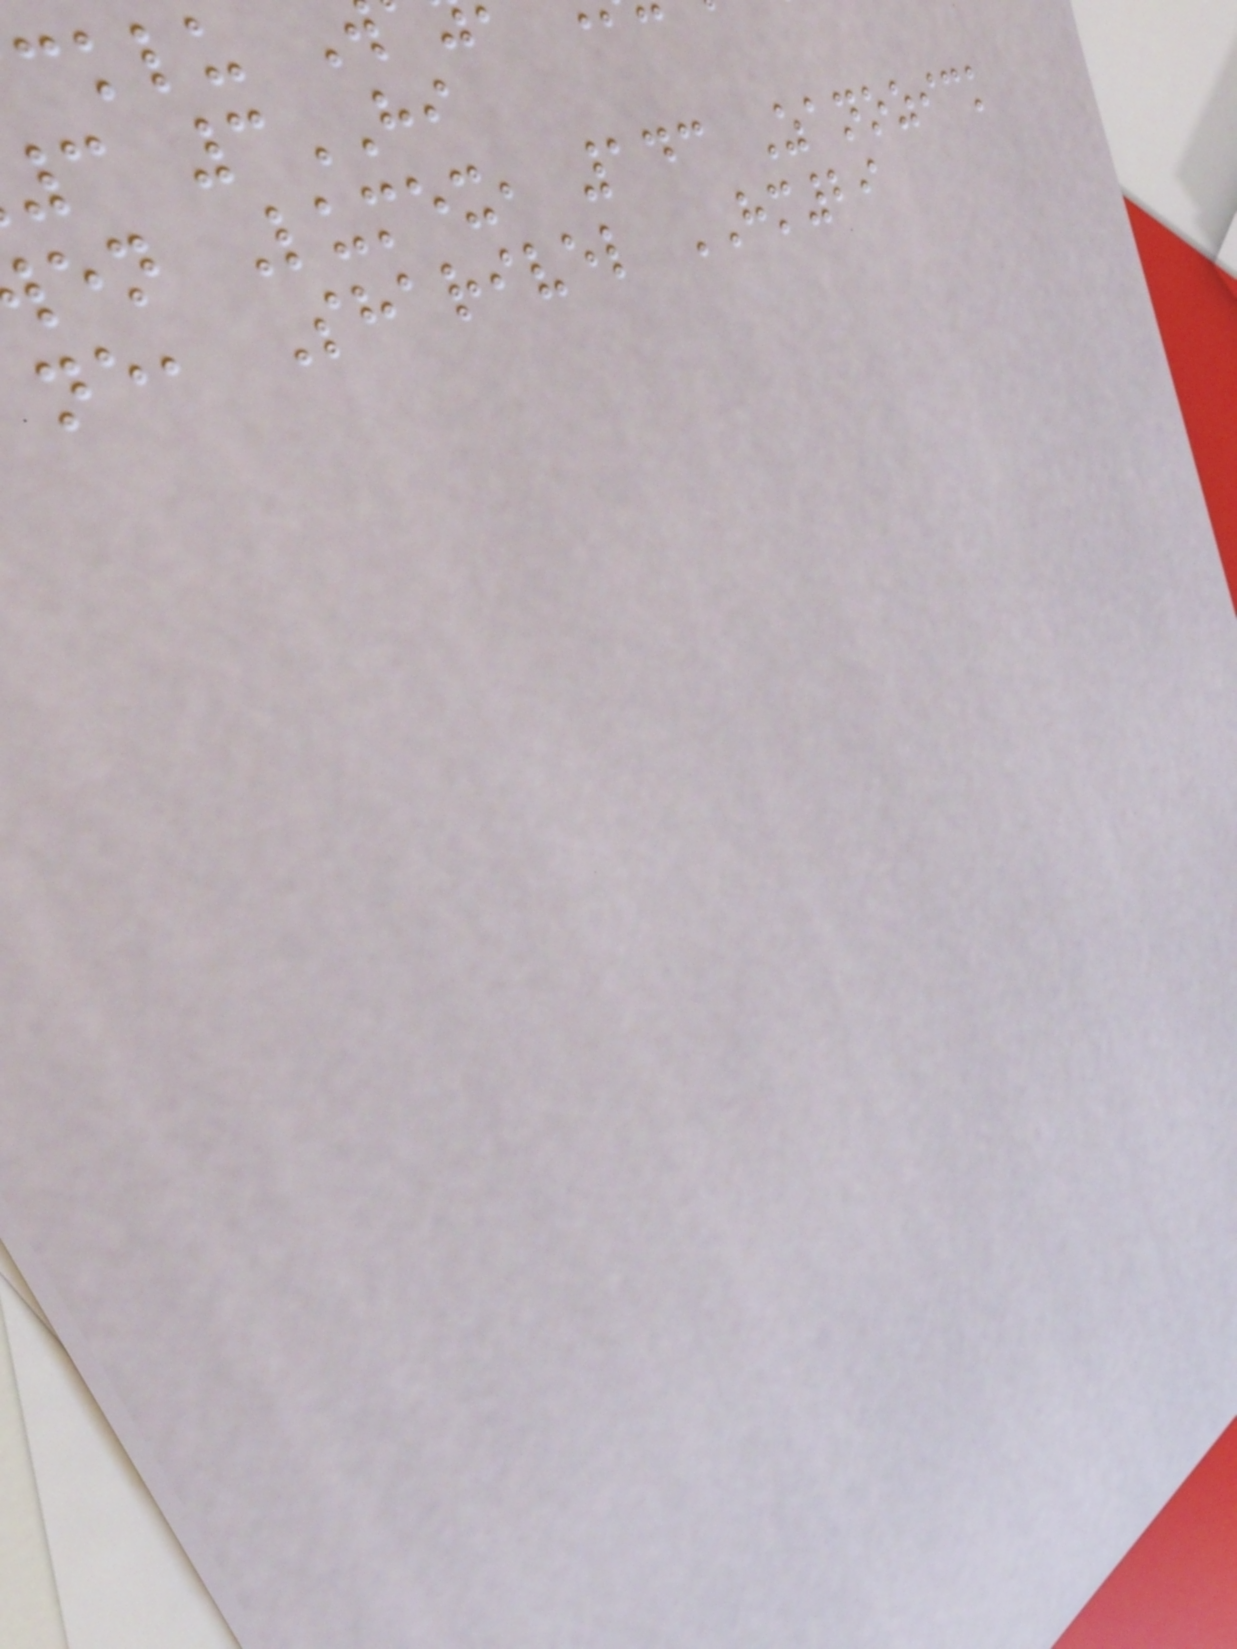c 3HI
en Lumex, 143 Zanozick
ne, Sharivel HM29
